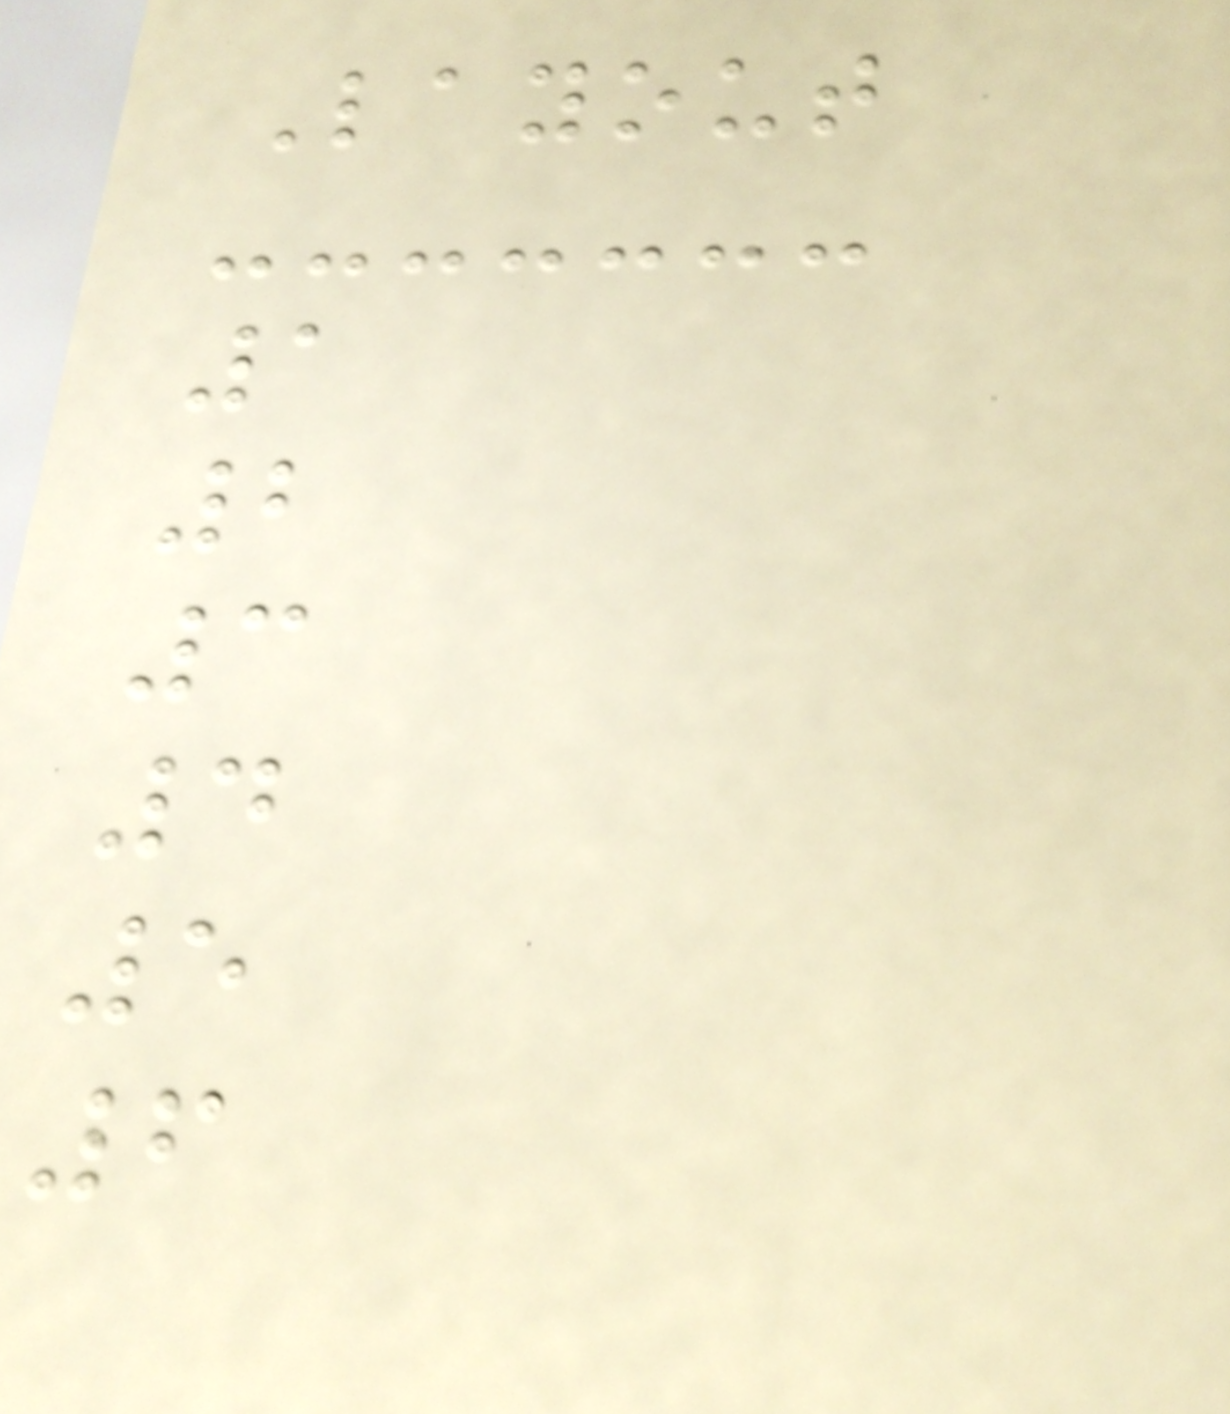Layout
1
2
3
4
5
6
